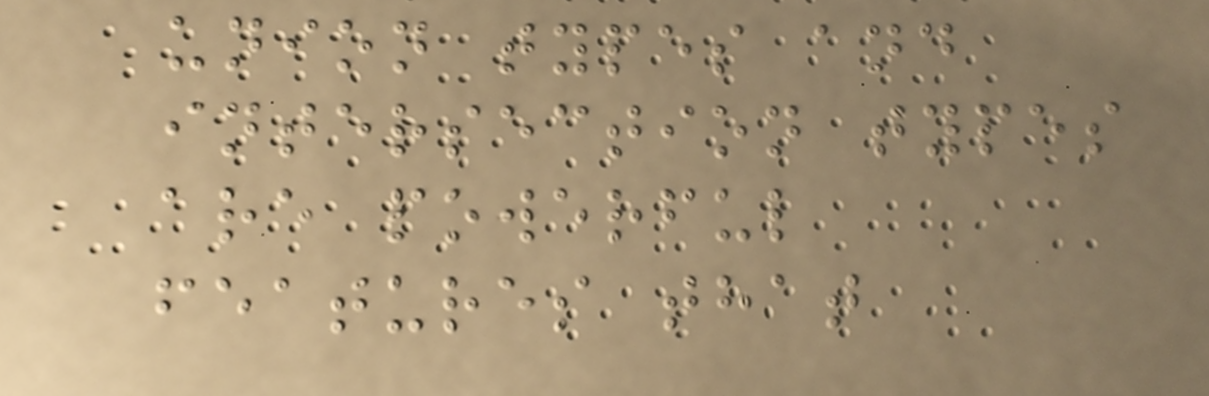union types and
intersection types
are powerful
features that
